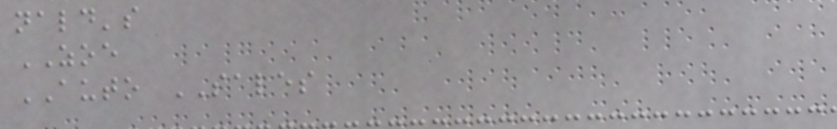nald's
ZOE
AUTO SALES
